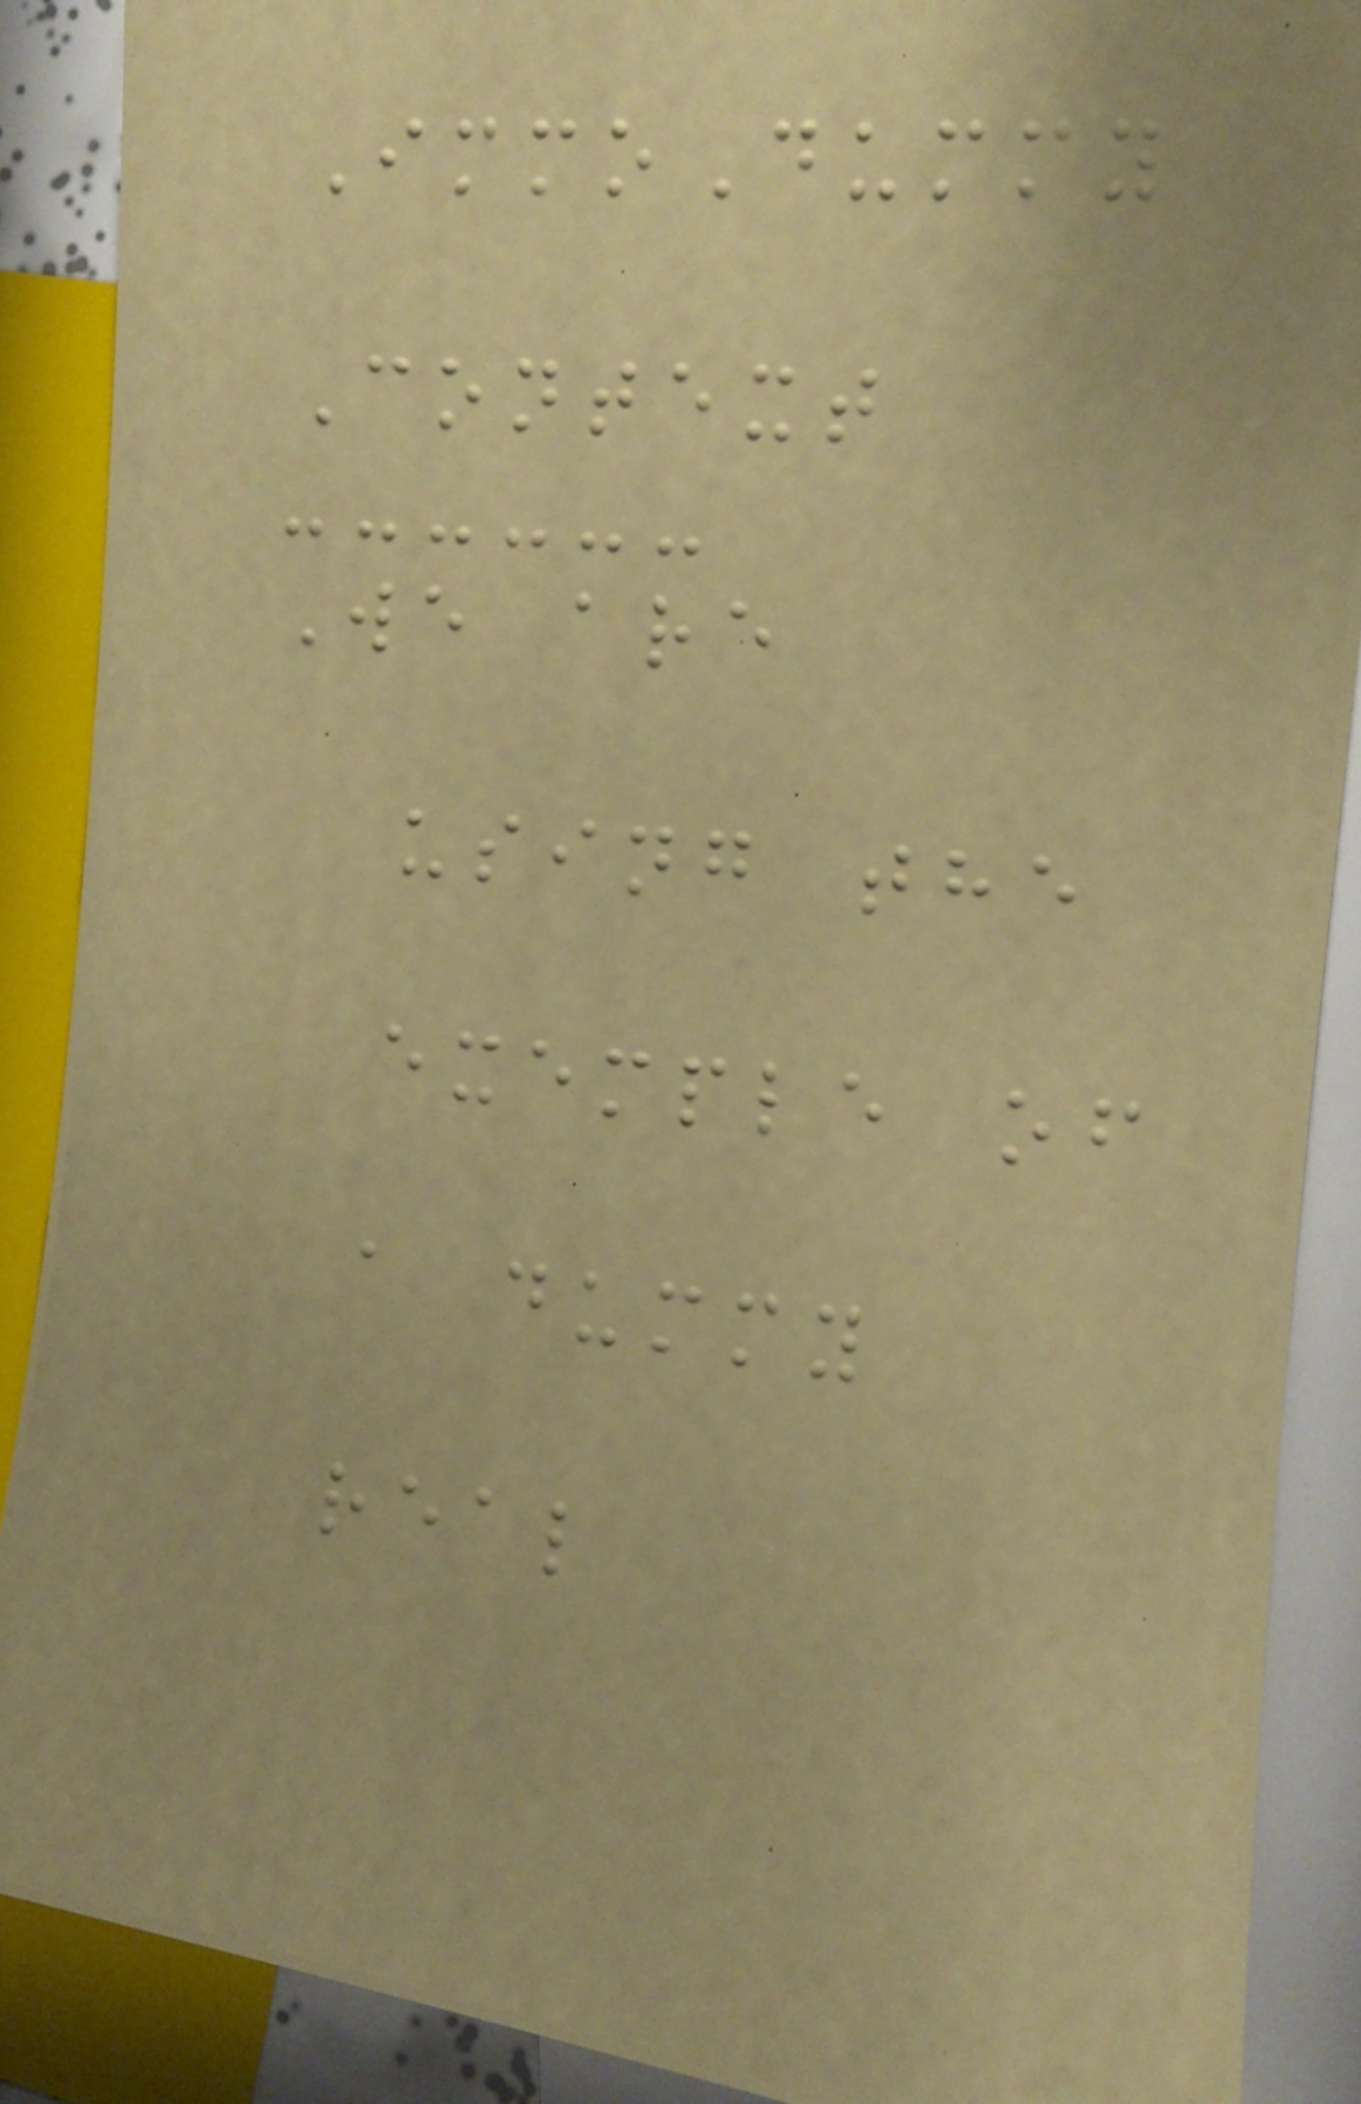ImmoDummy
Context
We are
using the
exemple of
a dummy
real
